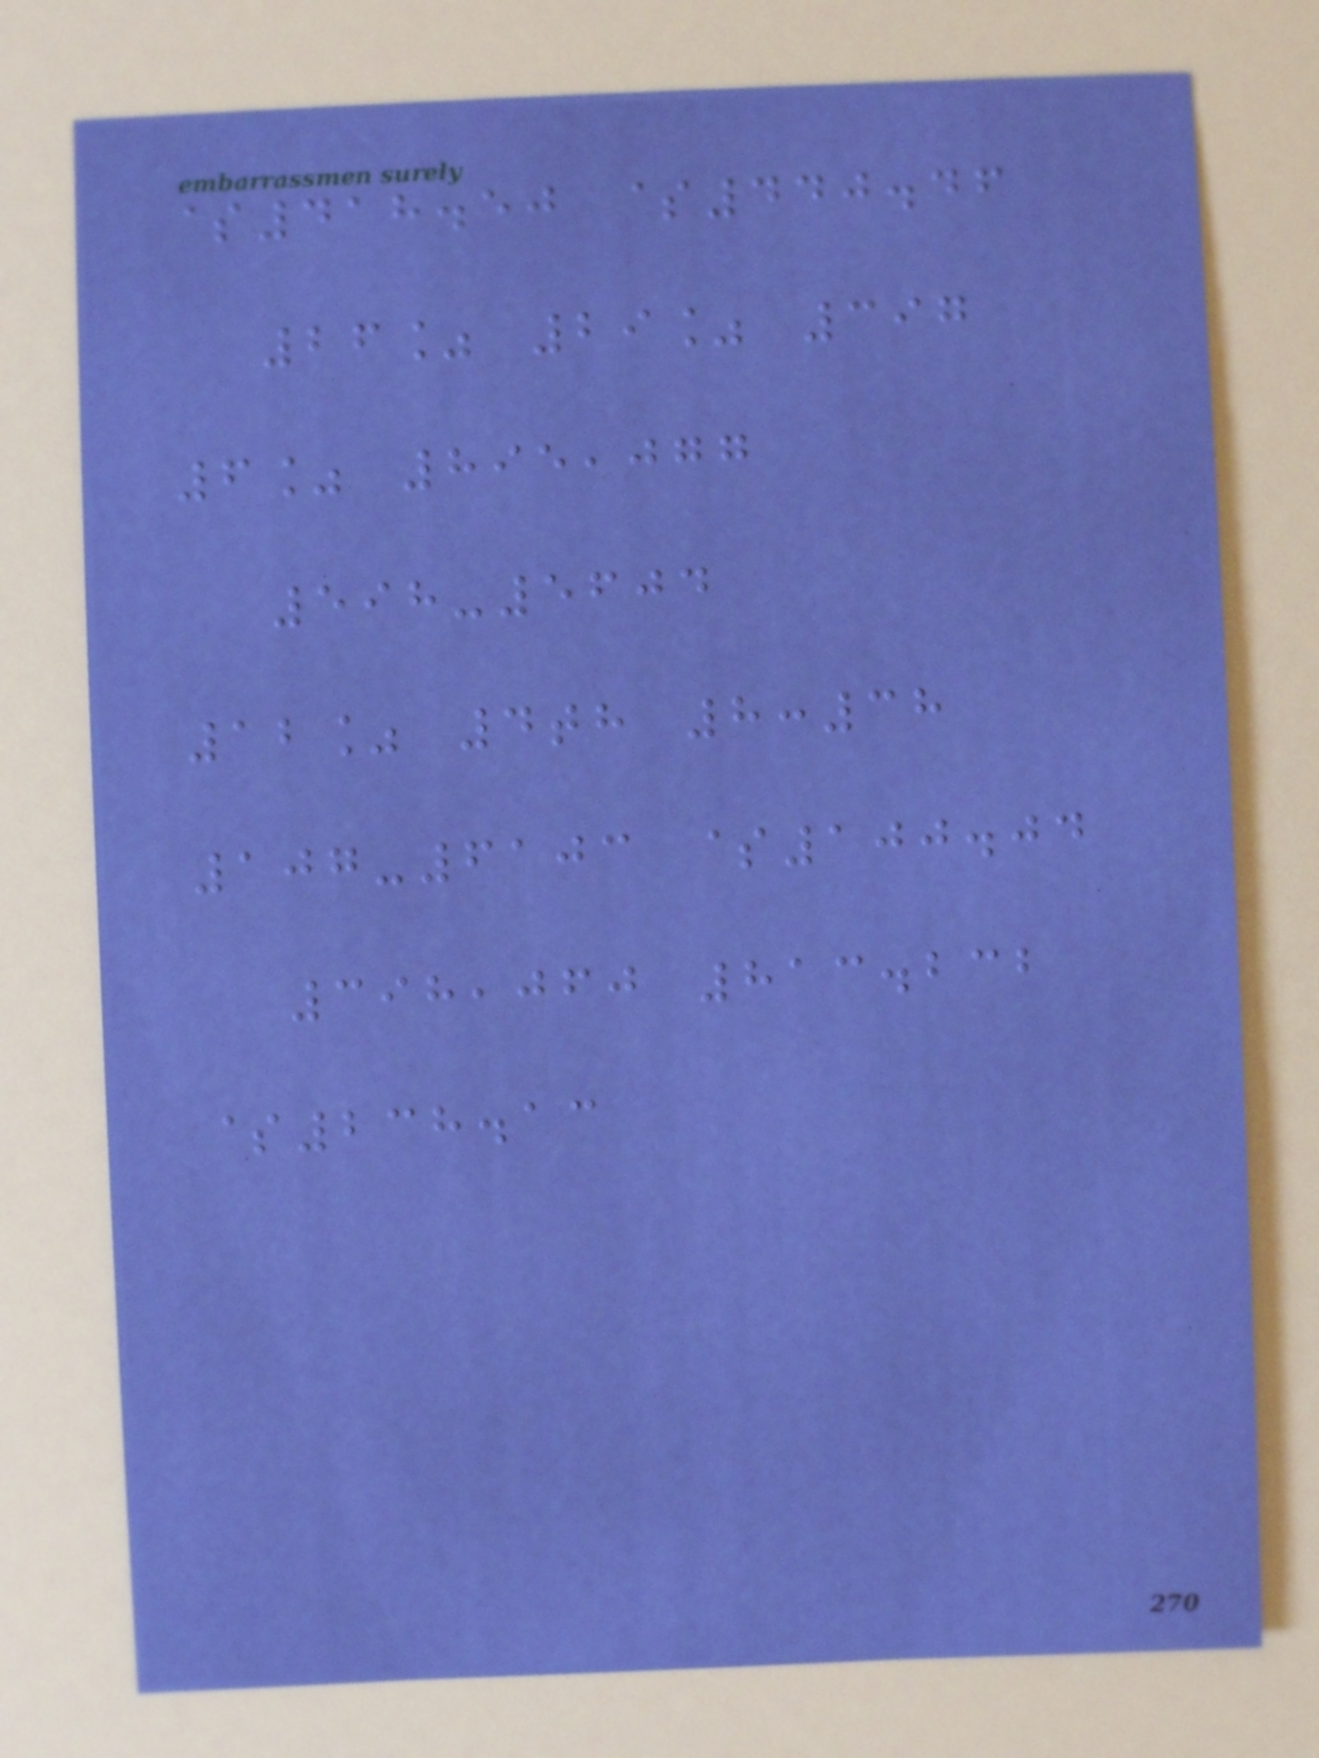$418.50 $440.46
26% 29% 397
6% 895,077
598-5604
12% 4th 8:38
107-6103 $100.04
398,060 813.232
$238.13
